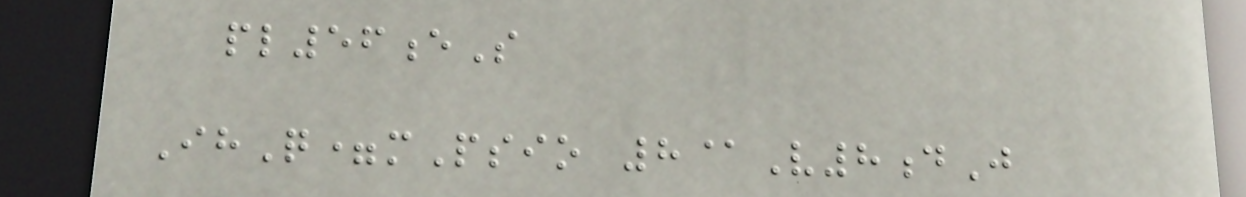pl56eS
IhQ=mPsio 8@V8dJ
